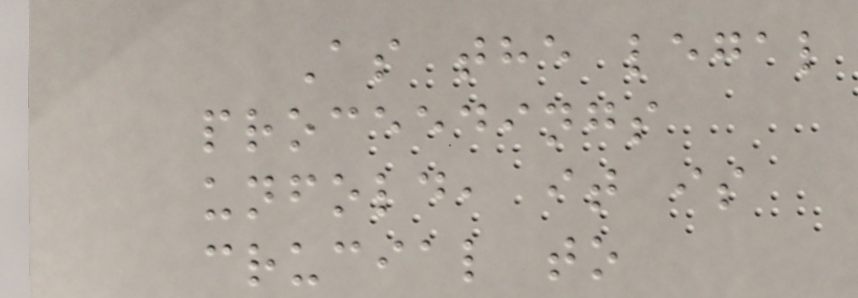As the legal
proceedings
unfold, it is
crucial to
